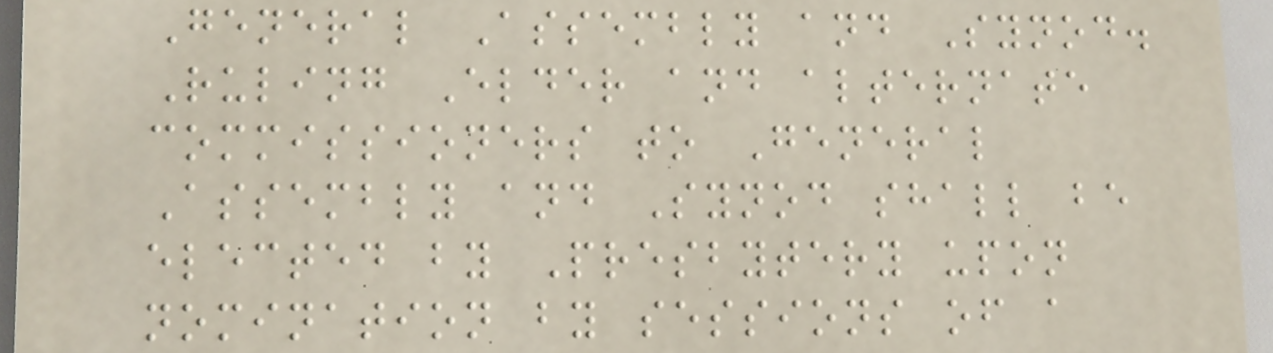General Assembly and Synod.
Ruling Elder and alternate
commissioners to General
Assembly and Synod shall be
elected by Presbytery upon
nomination by sessions of a
